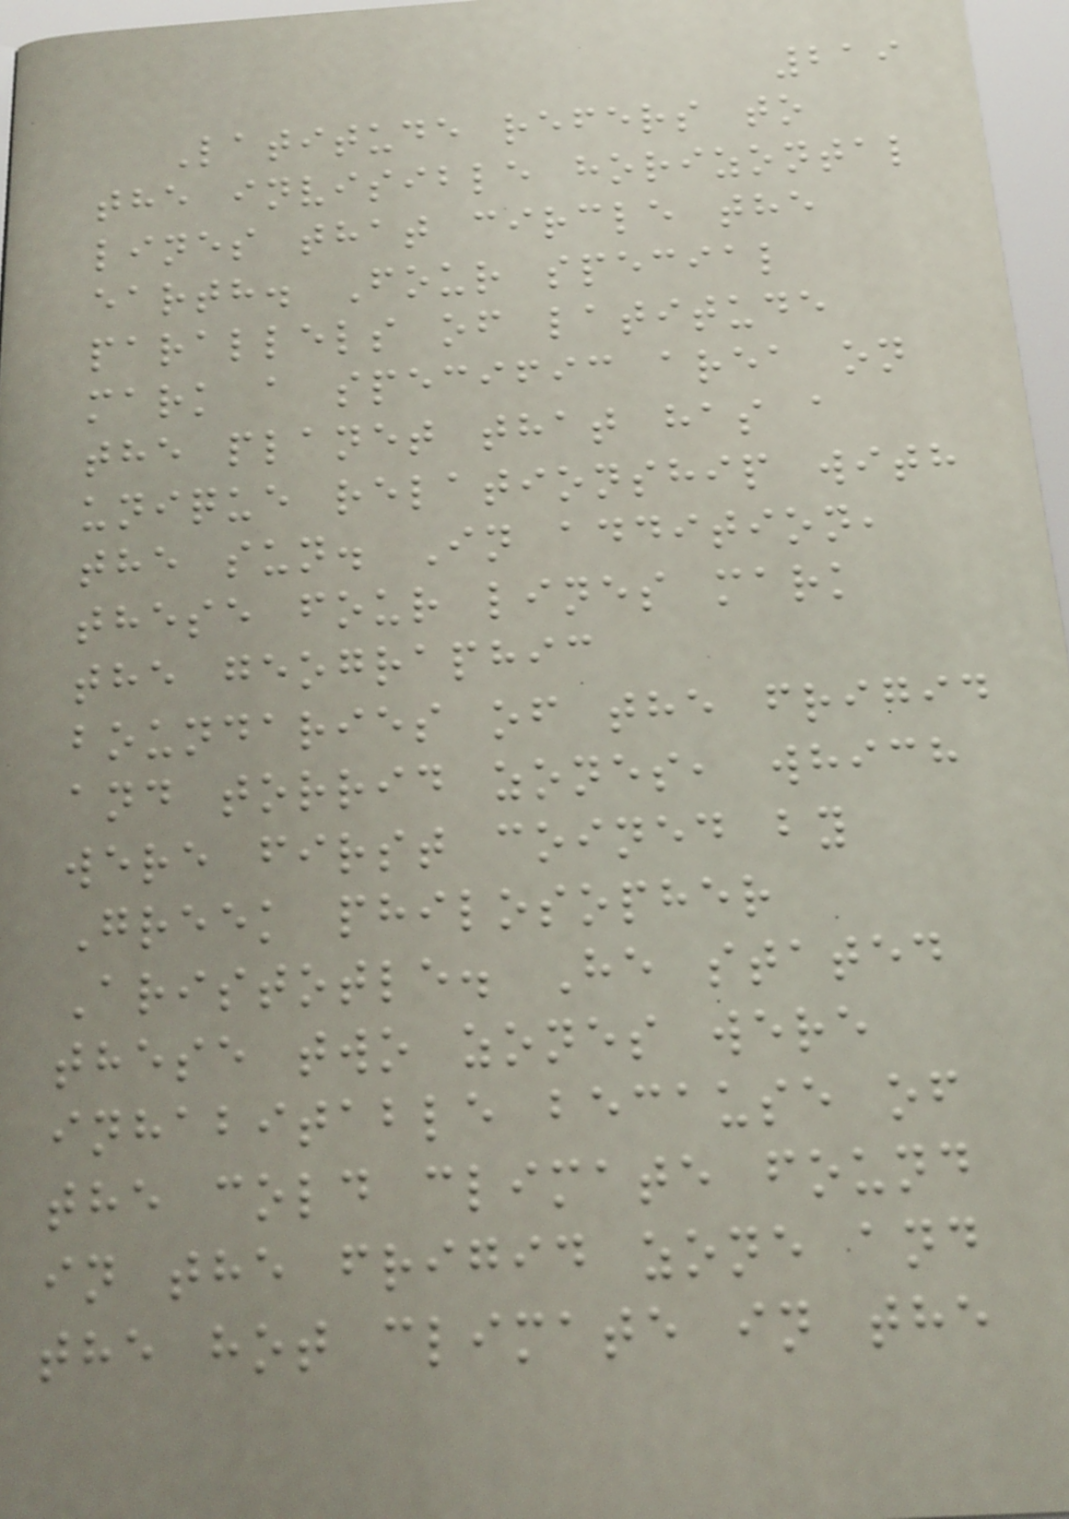219
Latitude refers to
the invisible horizontal
lines that circle the
earth. Four special
parallels of latitude
mark a specific area on
the planet that has a
unique relationship with
the sun. In addition,
these four lines mark
the geographic
boundaries of the frigid
and torrid zones, which
were first coined by
Greek philosopher
Aristotle. He stated
these two zones were
inhabitable because of
the cold climate found
in the frigid zone and
the hot climate in the
